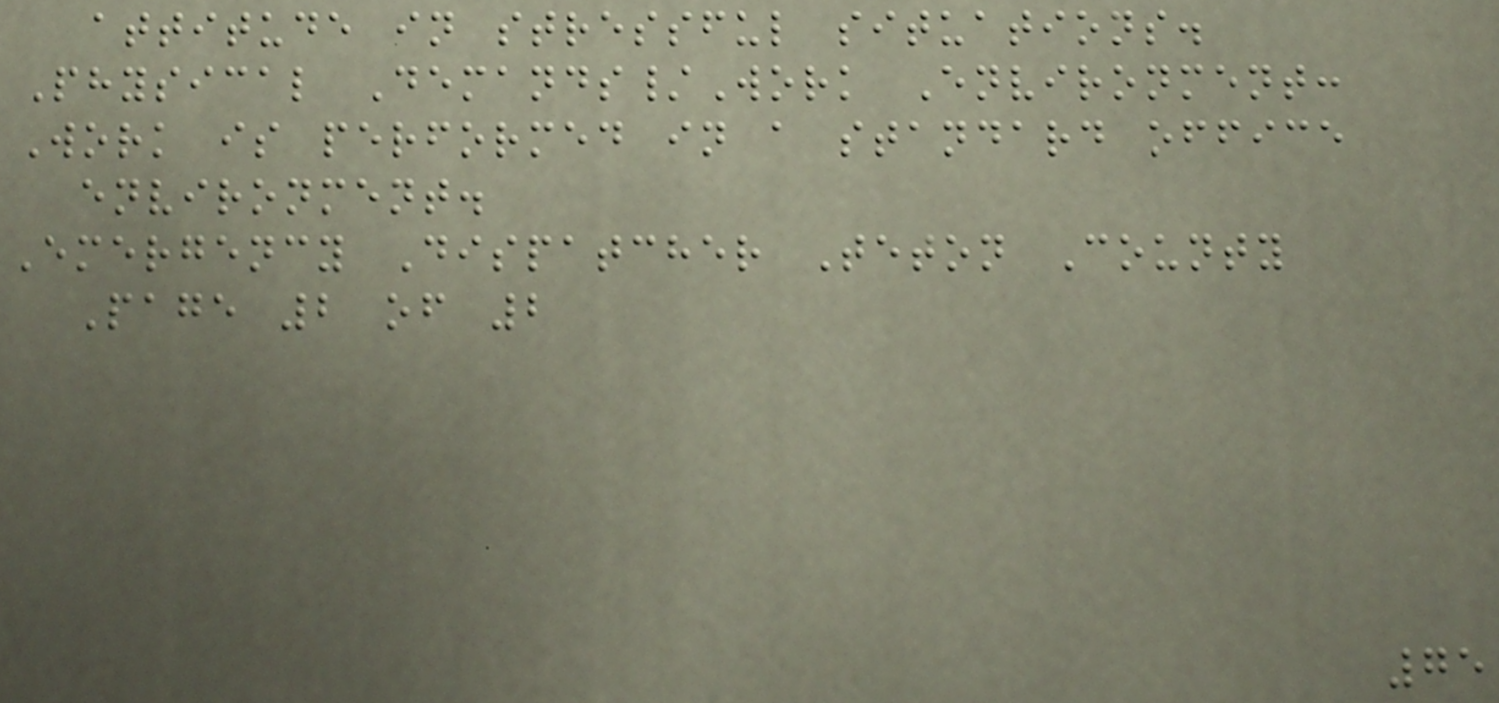attitude in stressful situations.
Physical Demands/Work Environment:
Work is performed in a standard office
environment.
Emergency Dispatcher Teton County
Page 2 of 2
75
